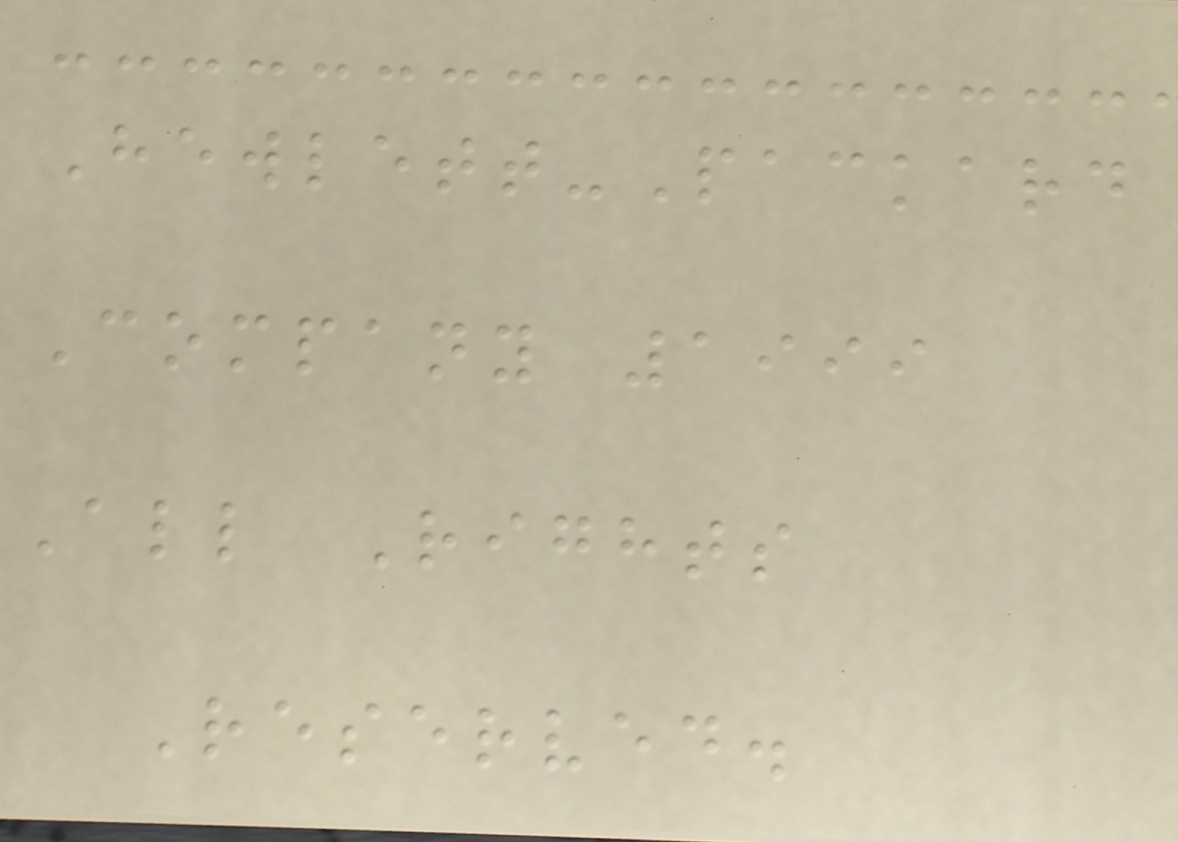Hewlett-Packard
Company 1999
All Rights
Reserved.
